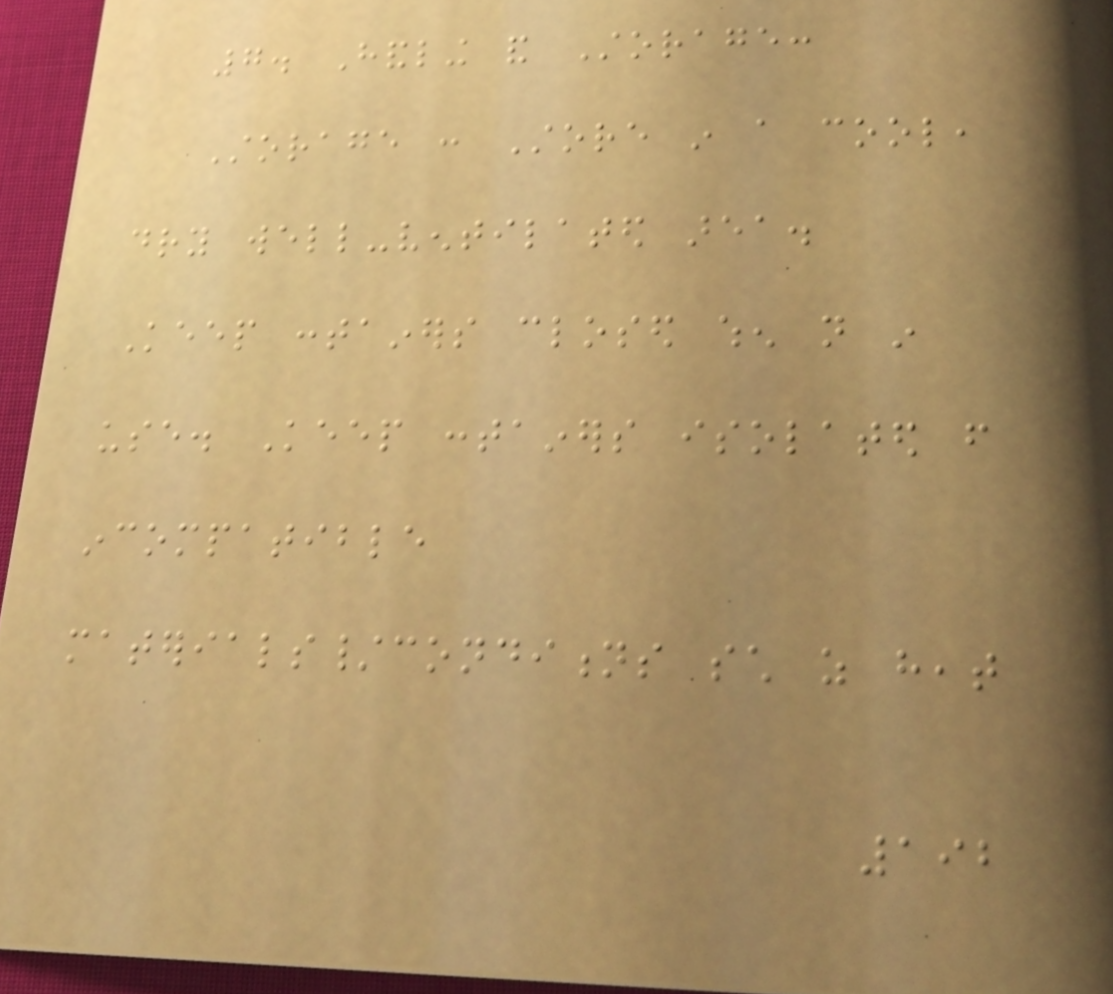7. Handling and Storage:
Storage : Store in a cool,
dry well-ventilated area.
Keep containers closed when not in
use. Keep containers isolated from
incompatible
materials/conditions such as heat
192
